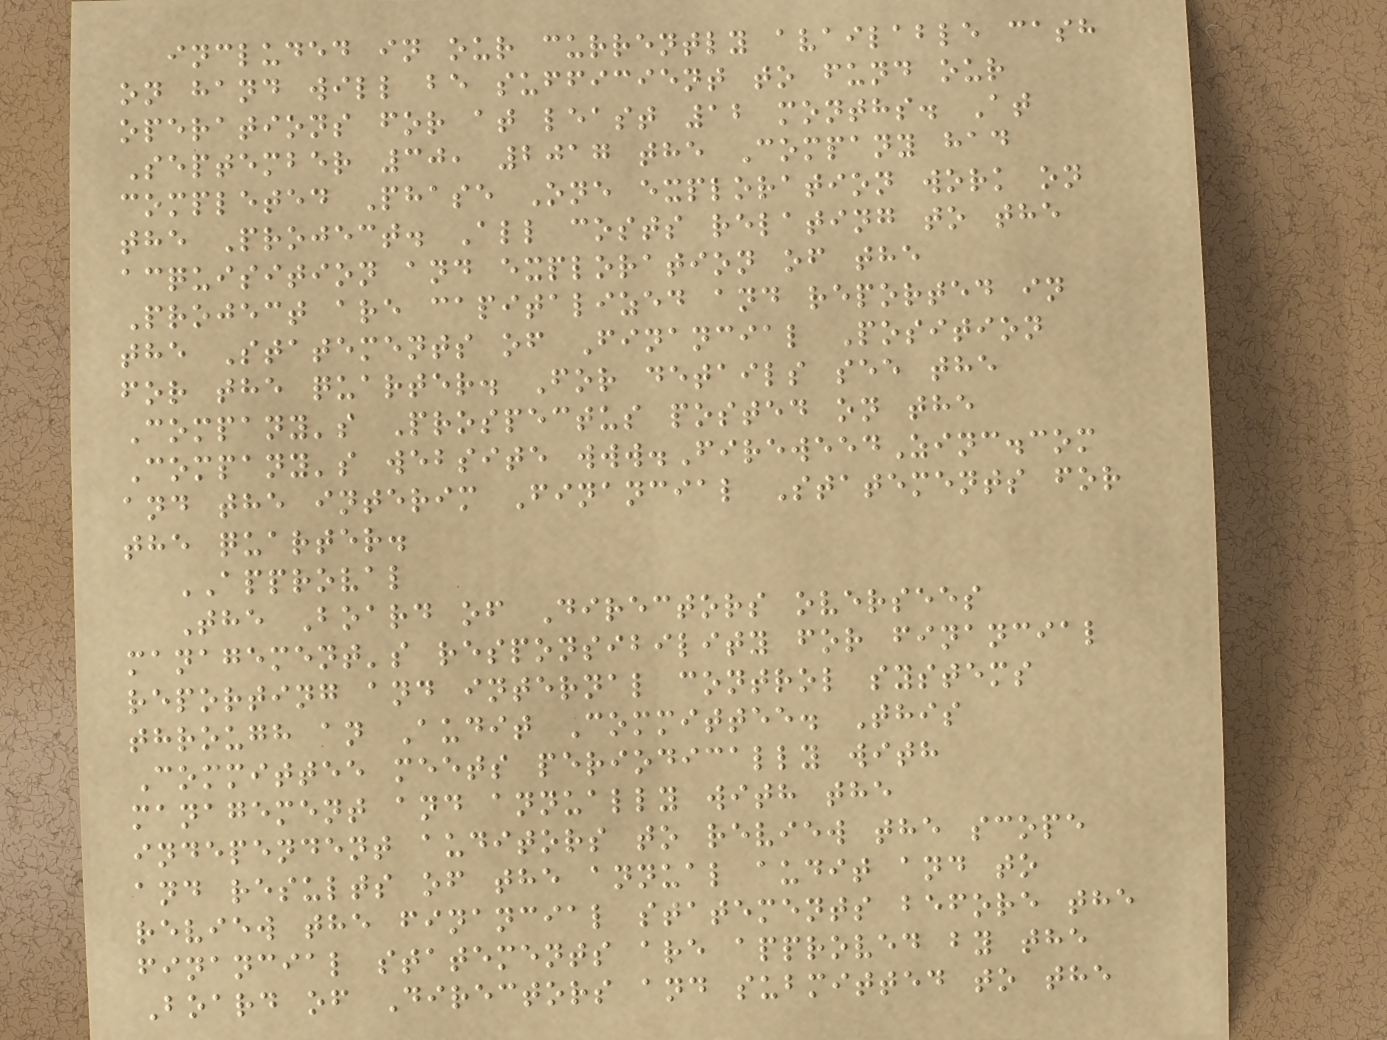included in our currently available cash
on hand will be sufficient to fund our
operations for at least 12 months. At
September 30, 2017 the Company had
completed Phase One exploration work on
the Project. All costs relating to the
acquisition and exploration of the
Project are capitalized and reported in
the Statements of Financial Position
for the quarter. For details see the
Company's Prospectus posted on the
Company's website www.FireweedZinc.com
and the interim Financial Statements for
the quarter.
APPROVAL
The Board of Directors oversees
management's responsibility for financial
reporting and internal control systems
through an Audit Committee. This
Committee meets periodically with
management and annually with the
independent auditors to review the scope
and results of the annual audit and to
review the financial statements before the
financial statements are approved by the
Board of Directors and submitted to the
